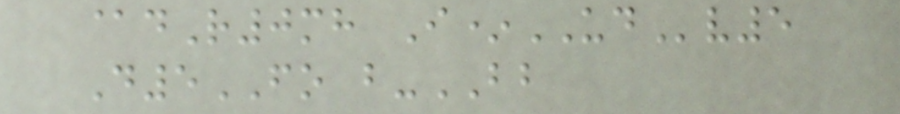@dR0mh I*UDv5
D5FO b-BB
